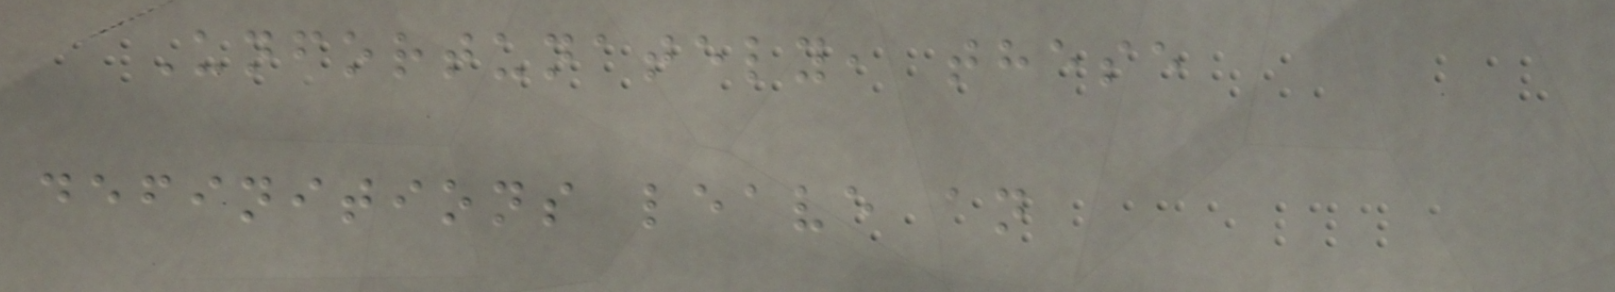Unfortunately, these
definitions leave an
